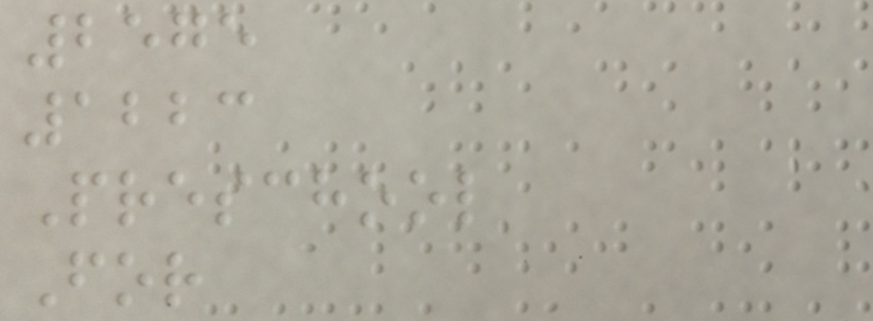2575
1223
Preschool
For
